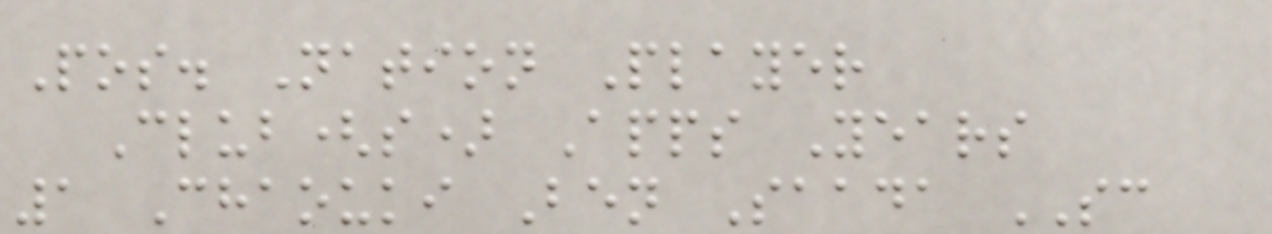Pos. Nation Player
Club(s) Apps Years
1 Chaouki Ben Saada SC
